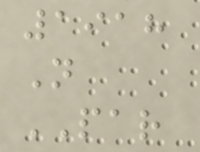1918
N
PAR
